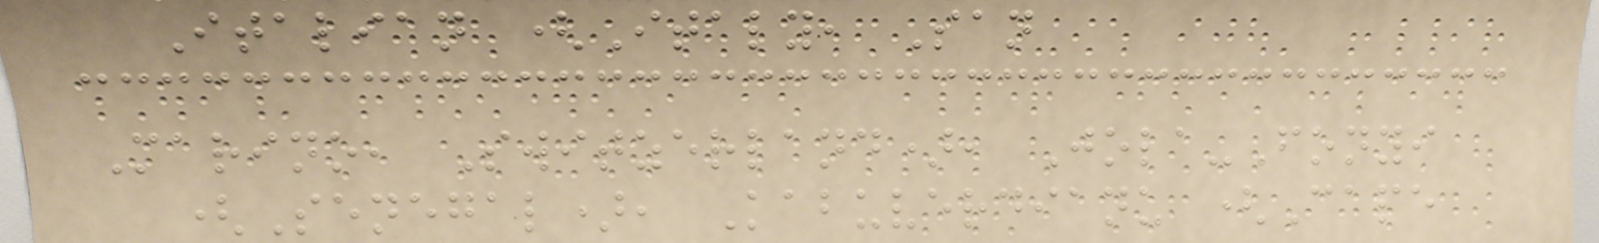Italian (Italy, San
Marino, Switzerland), Jola-Fonyi
(Senegal), Kabuverdianu (Cape
